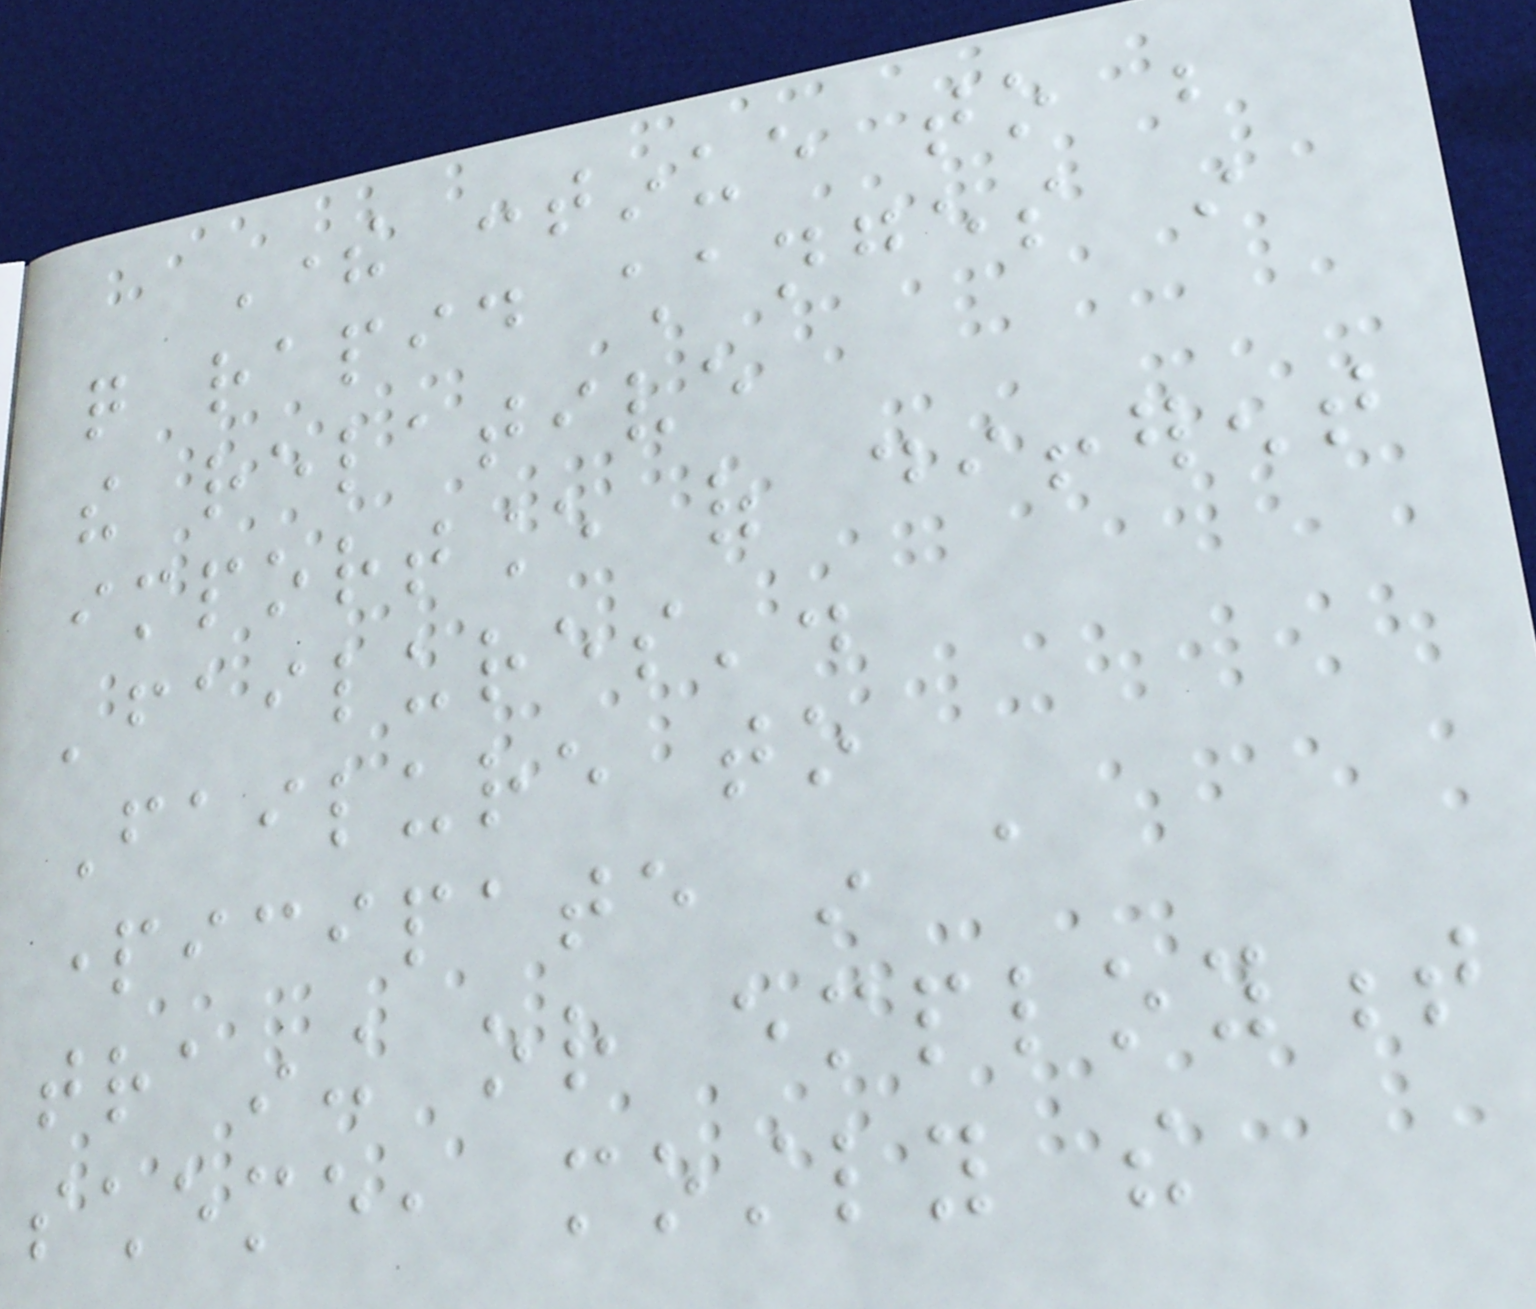There continue to be
quite rapid changes in
the relative
importance of different
'failures'.
Failure to
participate in a
training or employment
scheme, mostly the
